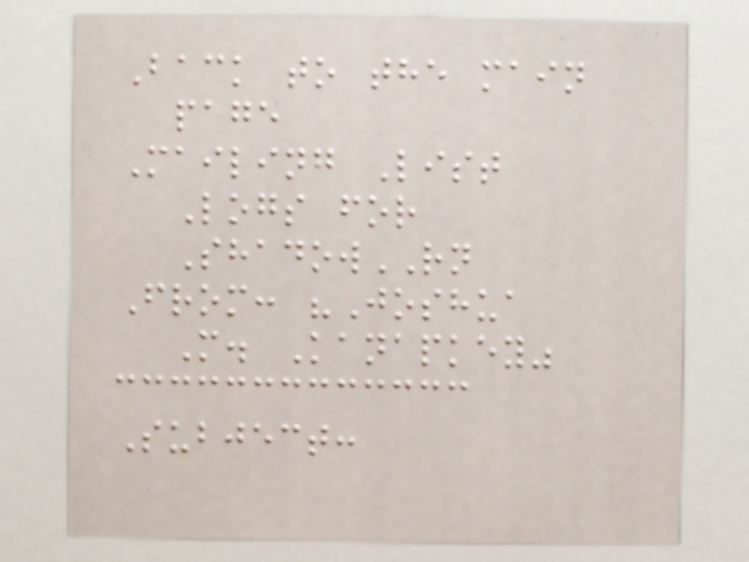Back to the main
page
Mailing List
Logs for
ShadowRN
From: "Joshua
M. Kanapkey"
Subject:
